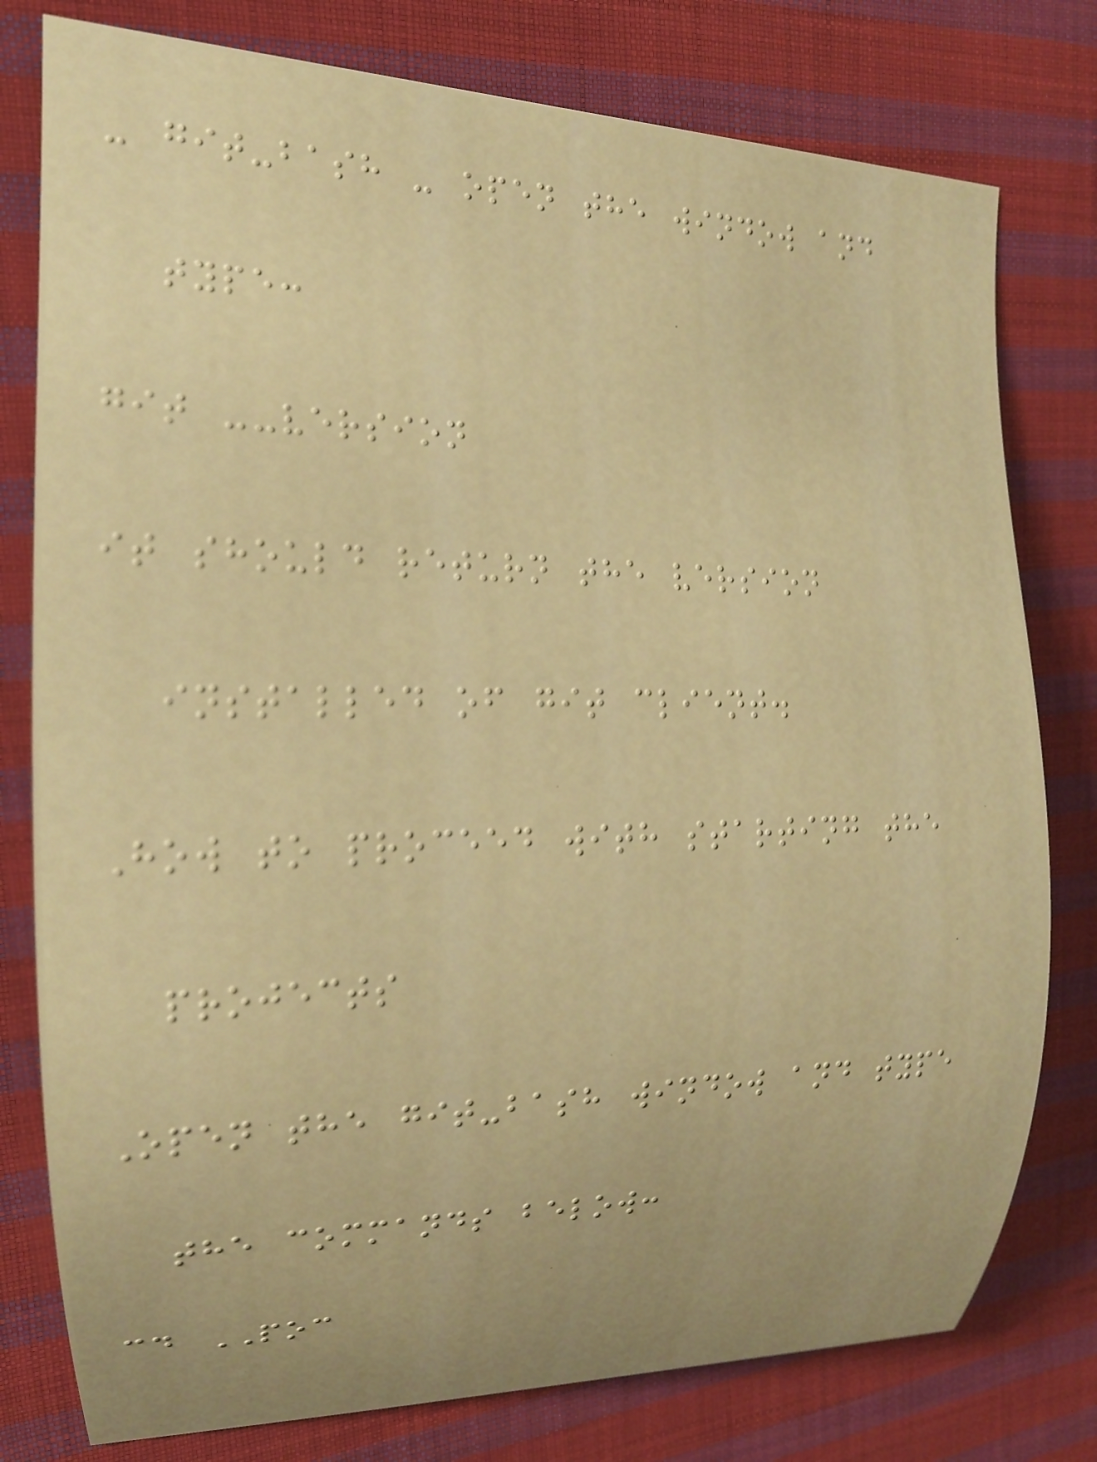- git-bash - open the window and
type:
git --version
it should return the version
installed of git client.
How to proceed with starting the
projects
Open the git-bash window and type
the commands below:
cd POC
